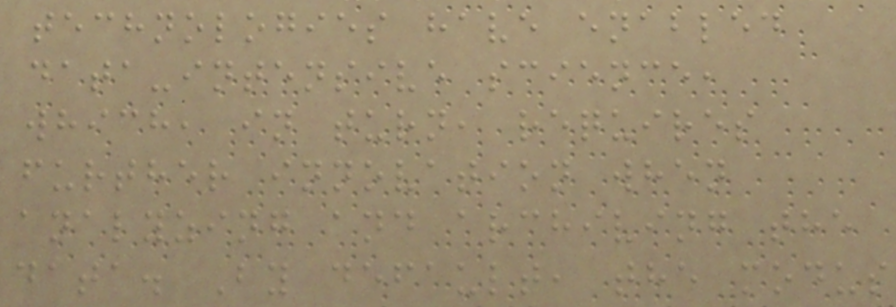technologies have enabled
data-intensive science,
which, in turn, requires
further innovation when
analyzing and archiving the
data. By default, the modus
